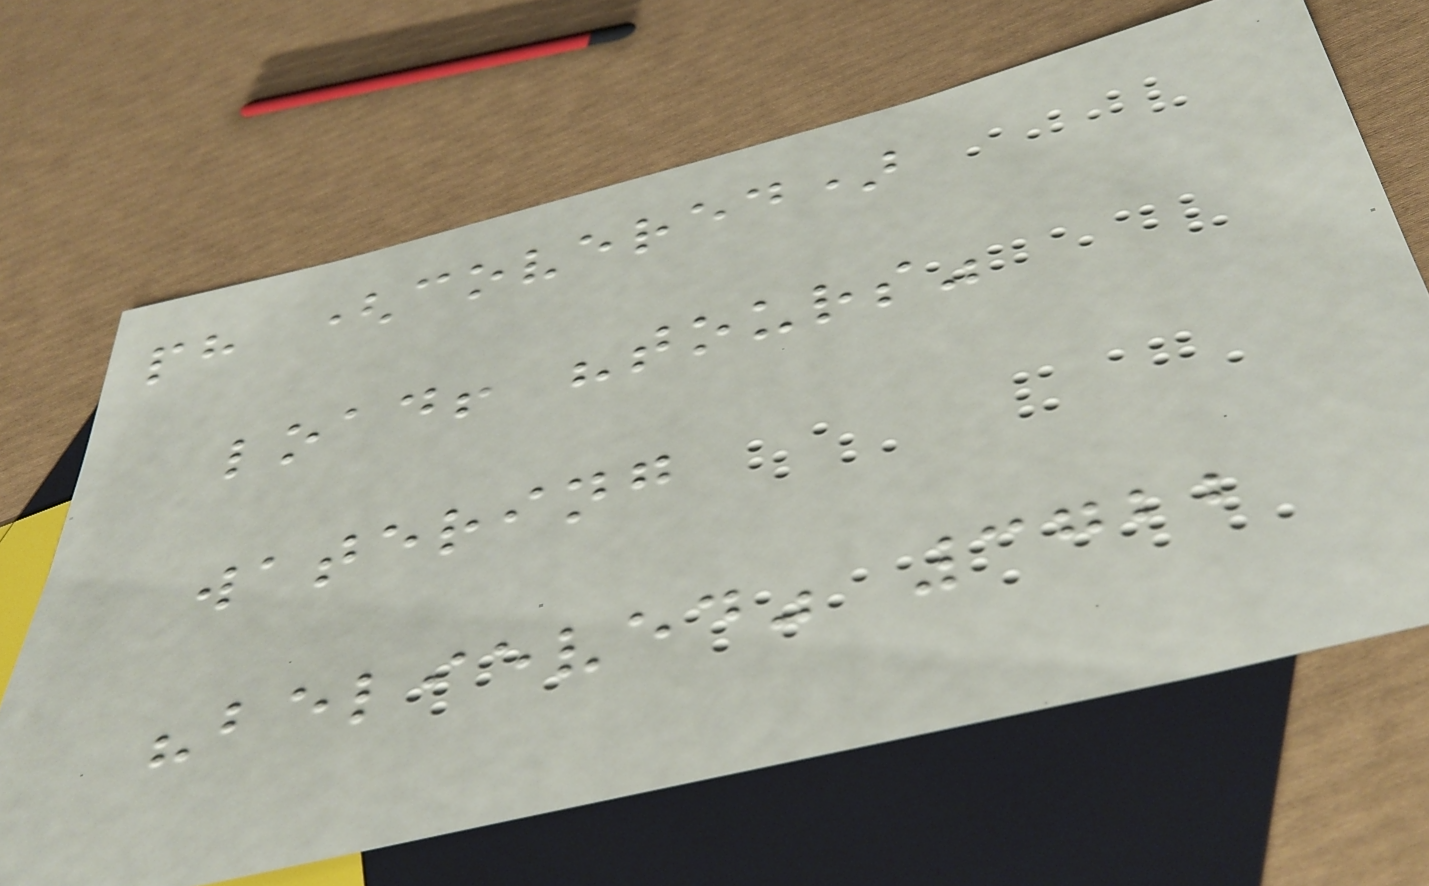ph (covered)
load! "tours"
watering
"believed" 3722
